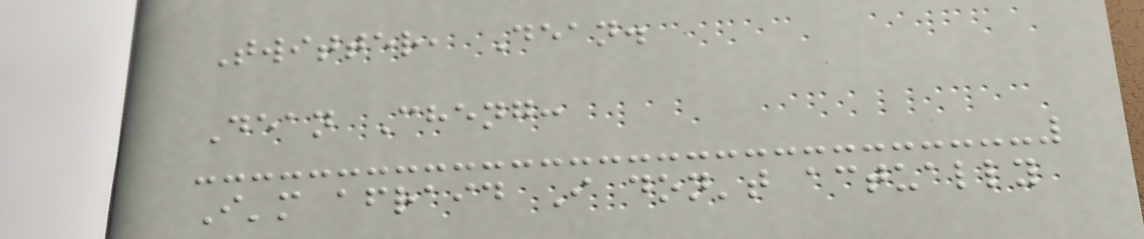Twitter, Dean.
Dean Cheng:
I'm afraid I don't actually
